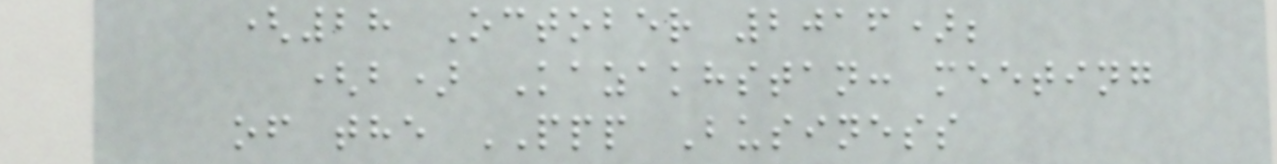(28 October 2016);
(b) Kazakhstan: meeting
of the PPP Business
